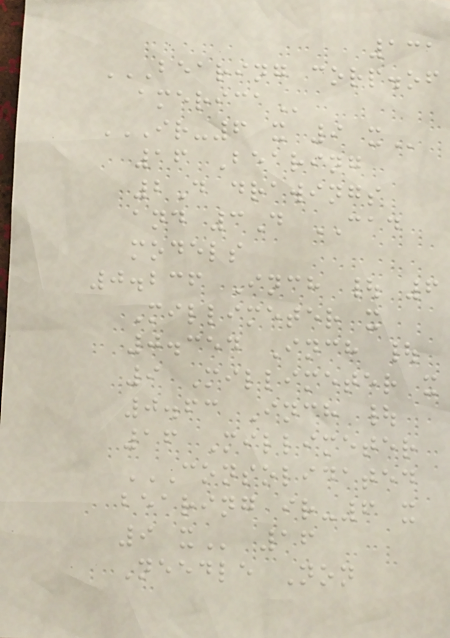131
BEARING CORP.OF
AMERICA
IR-6 X 9 X
16 Bearing
2D drawings
and 3D CAD
models
0.236 Inch | 6
Millimeter x
0.354 Inch |
9 Millimeter x
0.63 Inch |
16 Millimeter
CONSOLIDATED
BEARING IR-6 X
9 X 16
Needle Non
